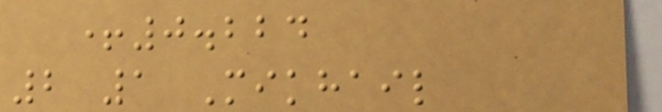+0.224
2 1 Mikhail
